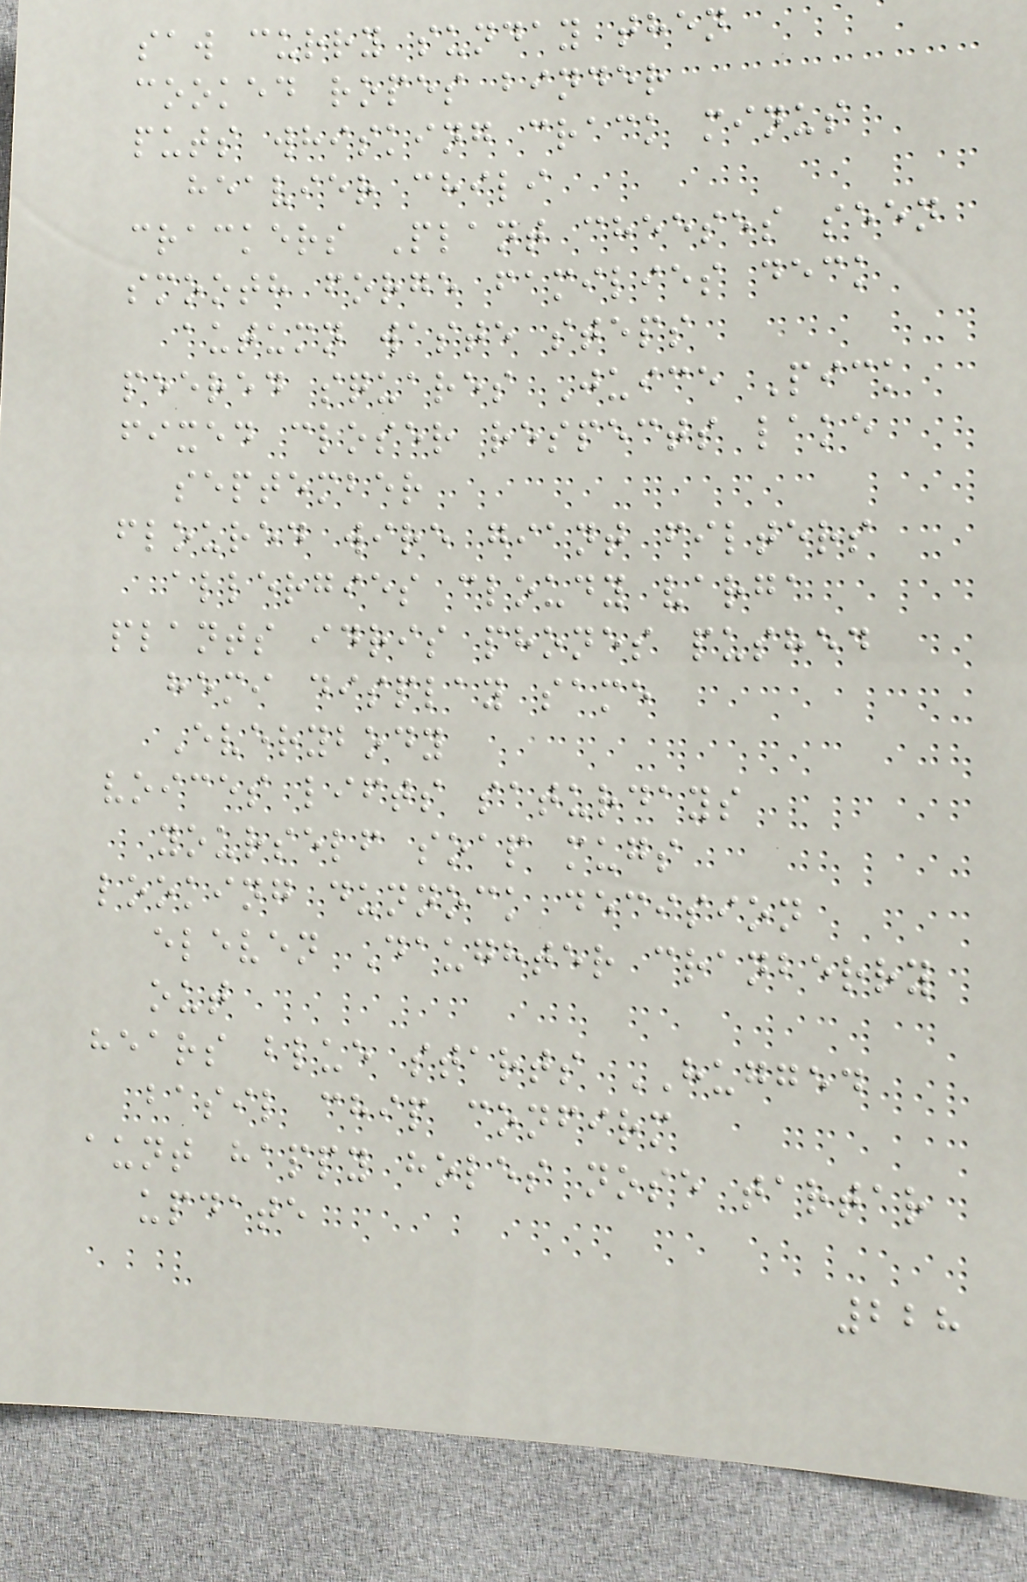saw curry sunday then
cooked ropes binder
puts whisking crack minus
heavier chili
crackers Plant cheeses seen
smooth forge families deck
autumn waste steps
peered squares Juice Pick
fixed closer respects lake
september
floured wire giant filters
allergies cloudy varga
plants idris phones pushed
hemi display same
Everybody
voices lifts saturdays
yourself soap mugs
looking dunnock decision
eleven Daughter cranberry
out
hears blue starts HUGGED
basil chip confirm
aunt happy holes nose tartar
update
228
